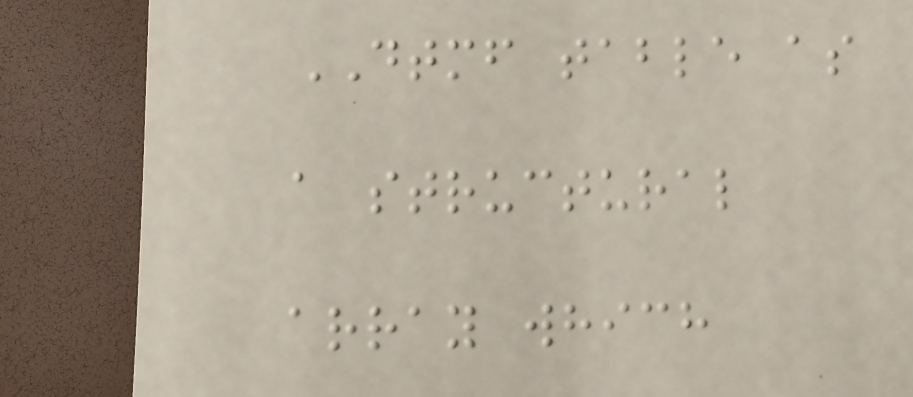DTMF table as
a structural
array which
